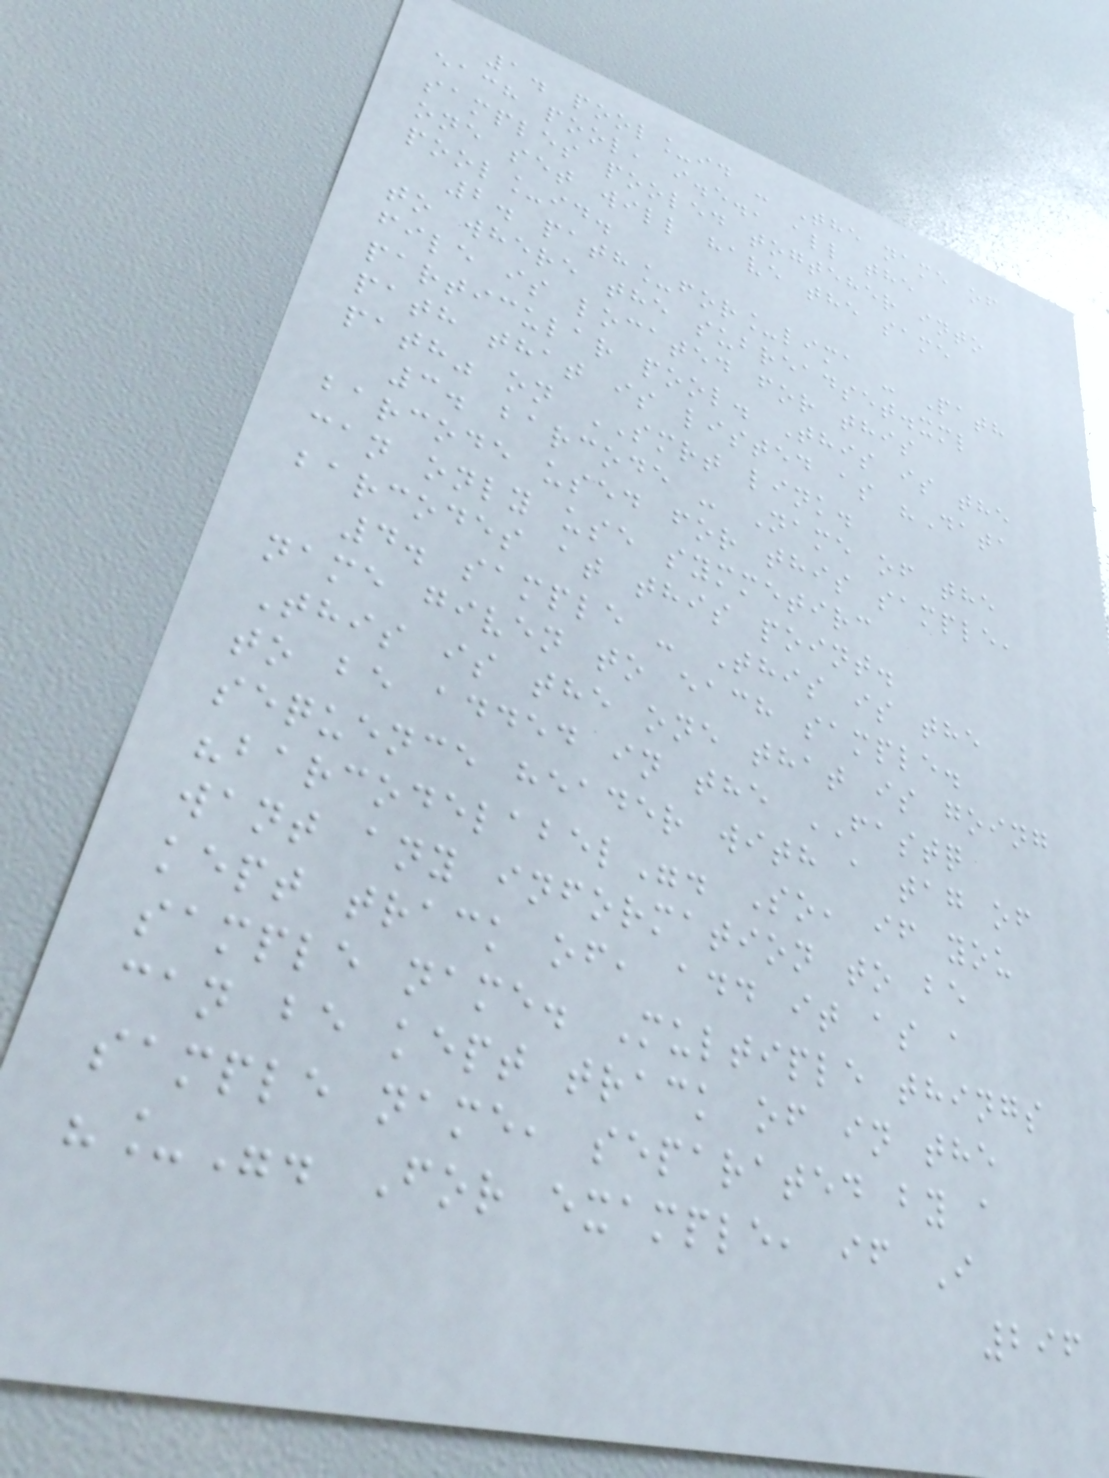1. pool_id - The name of
each pool, i.e., all the
samples pooled togteher into
one set will have the same
pool_id.
2. path_for_lima - Path
to where the subreadset.xml
file is located for this
particular pool. This is the
path that is listed as "Data
path" on SMRT link.
3. barcode - Name of the
barcode used for this sample,
can only use symmetirc
barcodes at this point.
4. sample - This is the
name given to each sample.
This is the one that is going
to be added in the FASTQ
sequence header with a tag of
"barcodelabel". So, if you
want any information to be
kept track of, add it as a
sample name. Multiple things
can be kept track of in the
sample name, separated by a
"_". For example, if I
296
